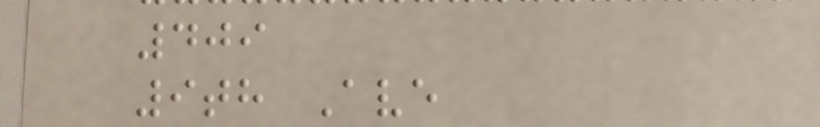409
9th Ave
